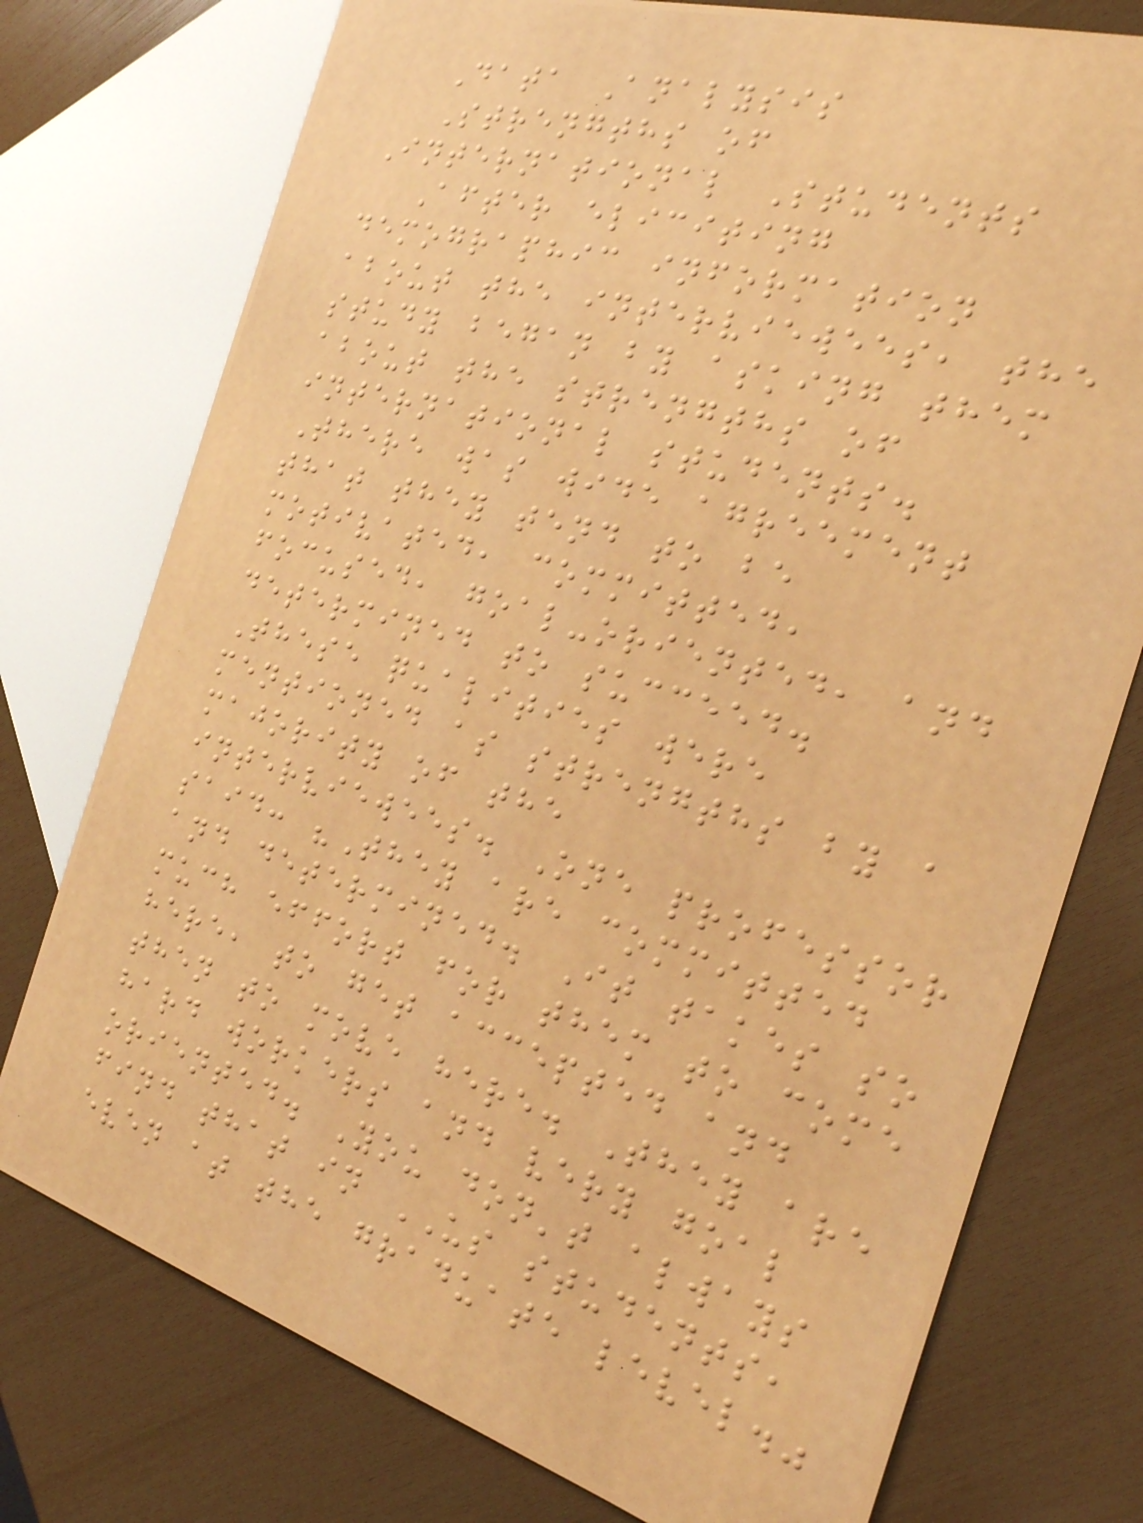Data Analysis
Strengths of
International Students
After eliciting
demographic information
about the interviewees, the
study began by asking them
about the strengths of
international students.
There was wide agreement
that they tend to be
motivated, committed,
focused, goal-oriented, and
determined to succeed.
These qualities were
mentioned as strengths by a
majority of the
interviewees. One professor
said: "They are committed
and determined. It takes so
much effort for them to come
here, to get accepted and
then to move here. They are
hard workers and very goal
oriented. You don't always
find that in US students,
even at the graduate level."
